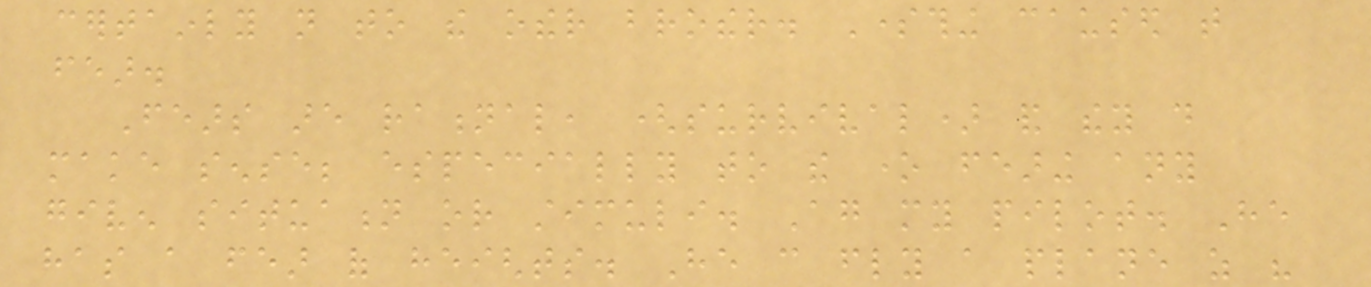certainly not to the other brother. Something caused that
fear.
Fears are rational, (survival) and they do
make sense; especially to the one fearing any
given situation or stimuli. Again my pilot. He
has a fear of heights. He can fly a plane as his
